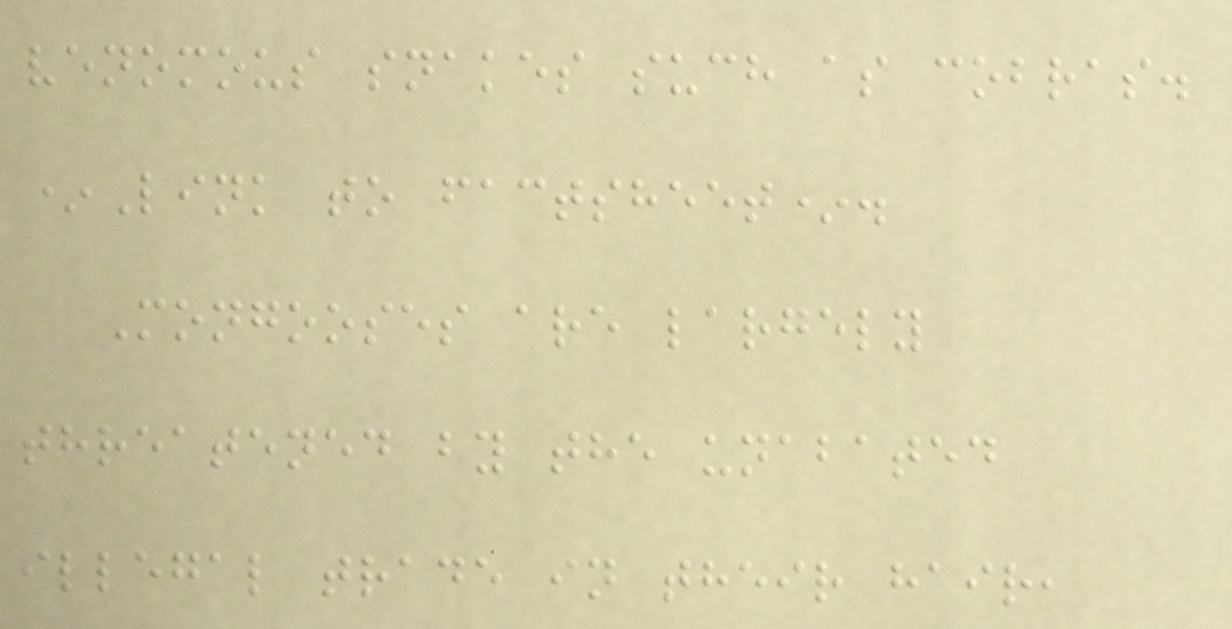venomous snakes such as cobras.
*Link to factsheet*.
Mongooses are largely
threatened by the unabated
illegal trade in their hair,
